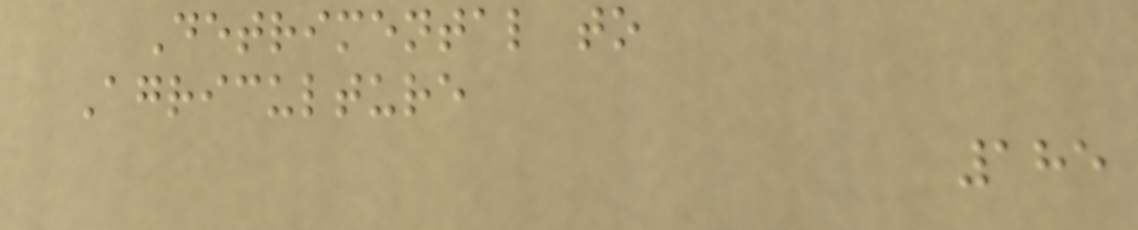Detrimental to
Agriculture
185
